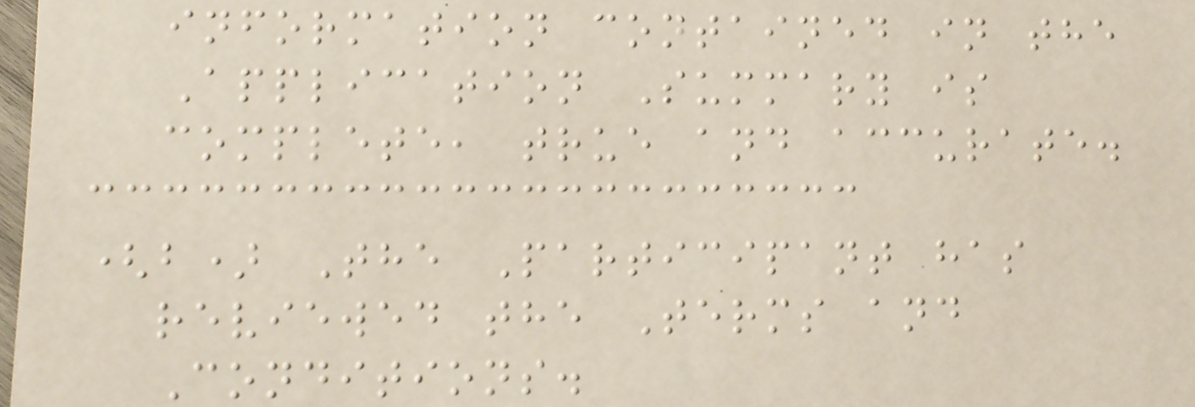information contained in the
Application Summary is
complete, true and accurate.
(b) The Participant has
reviewed the Terms and
Conditions.
